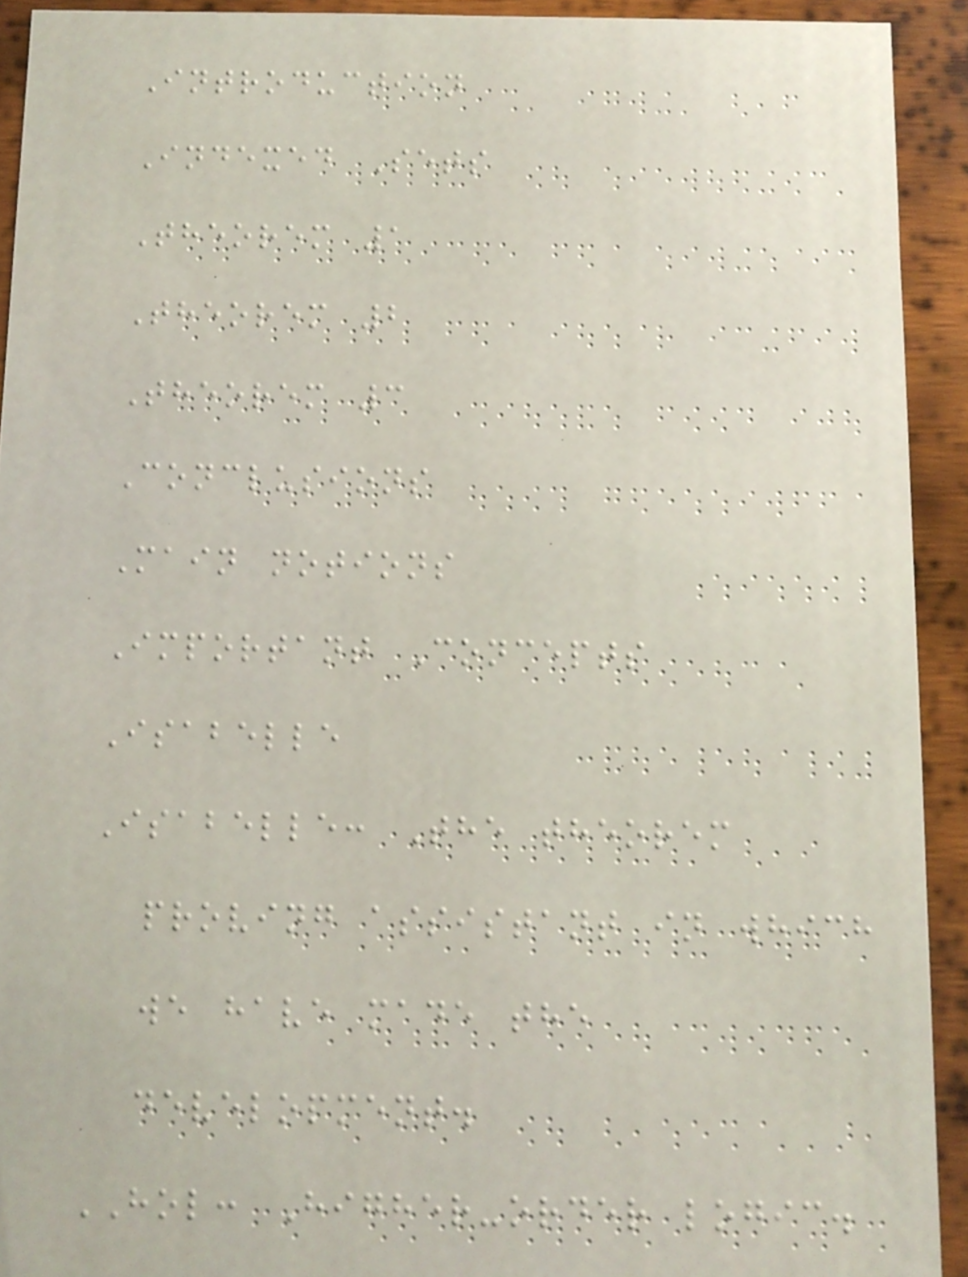Introduction
Indexed Sets
Theorem 1
Theorem 2
Theorem 3
Conclusions
Main notions
Important Concepts
Isabelle
Isabelle: The theorem
proving assistant in which
we have made the
development.
HOL: Higher-order logic.
